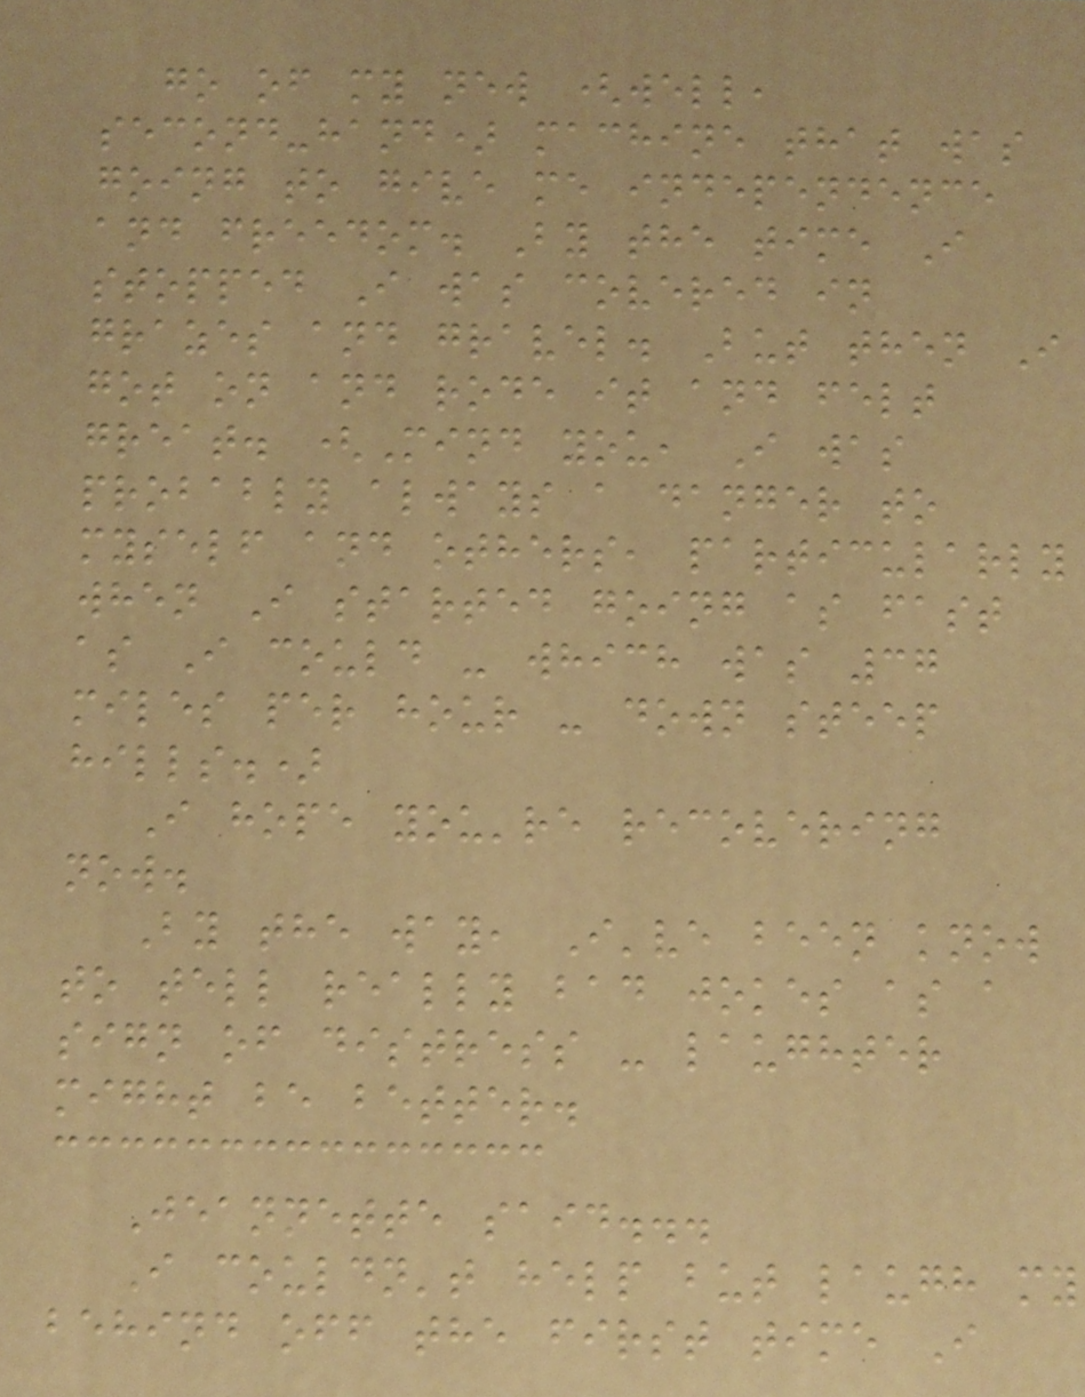go of my new (well,
second-hand) machine that was
going to give me independence
and freedom. By the time I
stopped I was covered in
grazes and gravel. But then I
got on and rode it and felt
great. (Mind you, I was
probably always a danger to
myself and others, particularly
when I started going as fast
as I could - which was 37
miles per hour - down steep
hills.)
I hope you're recovering
now.
By the way, I've been know
to tell really bad jokes as a
sign of distress - laughter
might be better.
Jeannette said...
I couldn't help but laugh my
behind off the first time I
